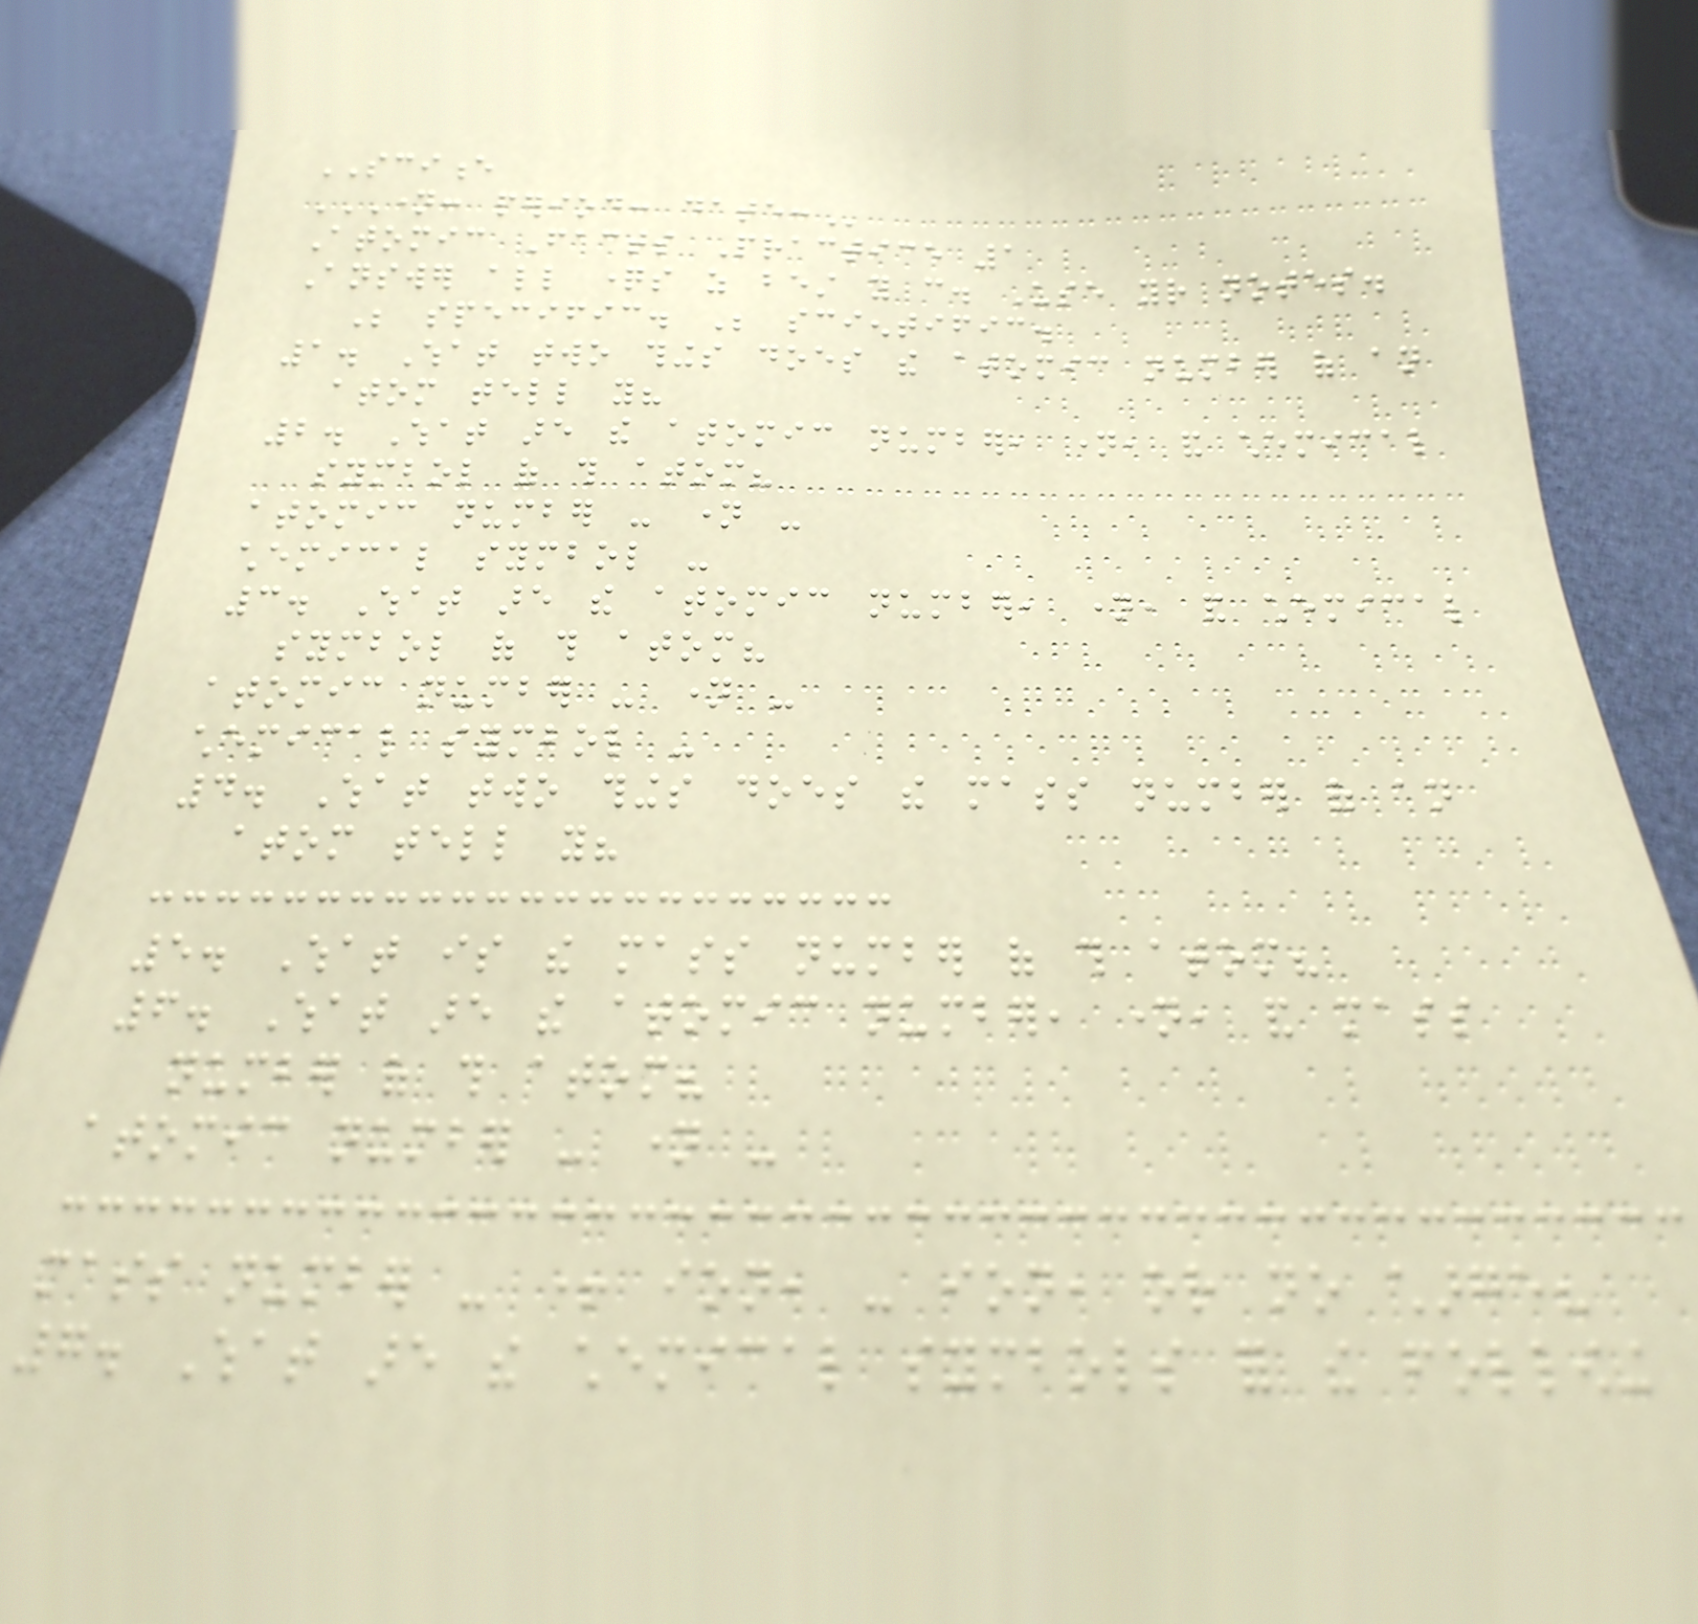SCIENCE
NAME: PERIOD: DATE:
Atomic Facts Practice 1
Answer all questions as best you can. Use your notes.
Be specific. Be scientific.
1. What two things does the atomic number of an
atom tell you?
2. What are the atomic number, name, and chemical
symbol of this atom?
atomic number - name -
chemical symbol -
3. What are the atomic number, name, and chemical
symbol of this atom?
atomic number - name -
chemical symbol -
4. What two things does the mass number of an
atom tell you?
5. What is the mass number of this atom?
6. What are the atomic number, name, and mass
number of this atom?
atomic number - name -
mass number - + ion, - ion, or no charge?
7. What are the chemical symbols for the following
